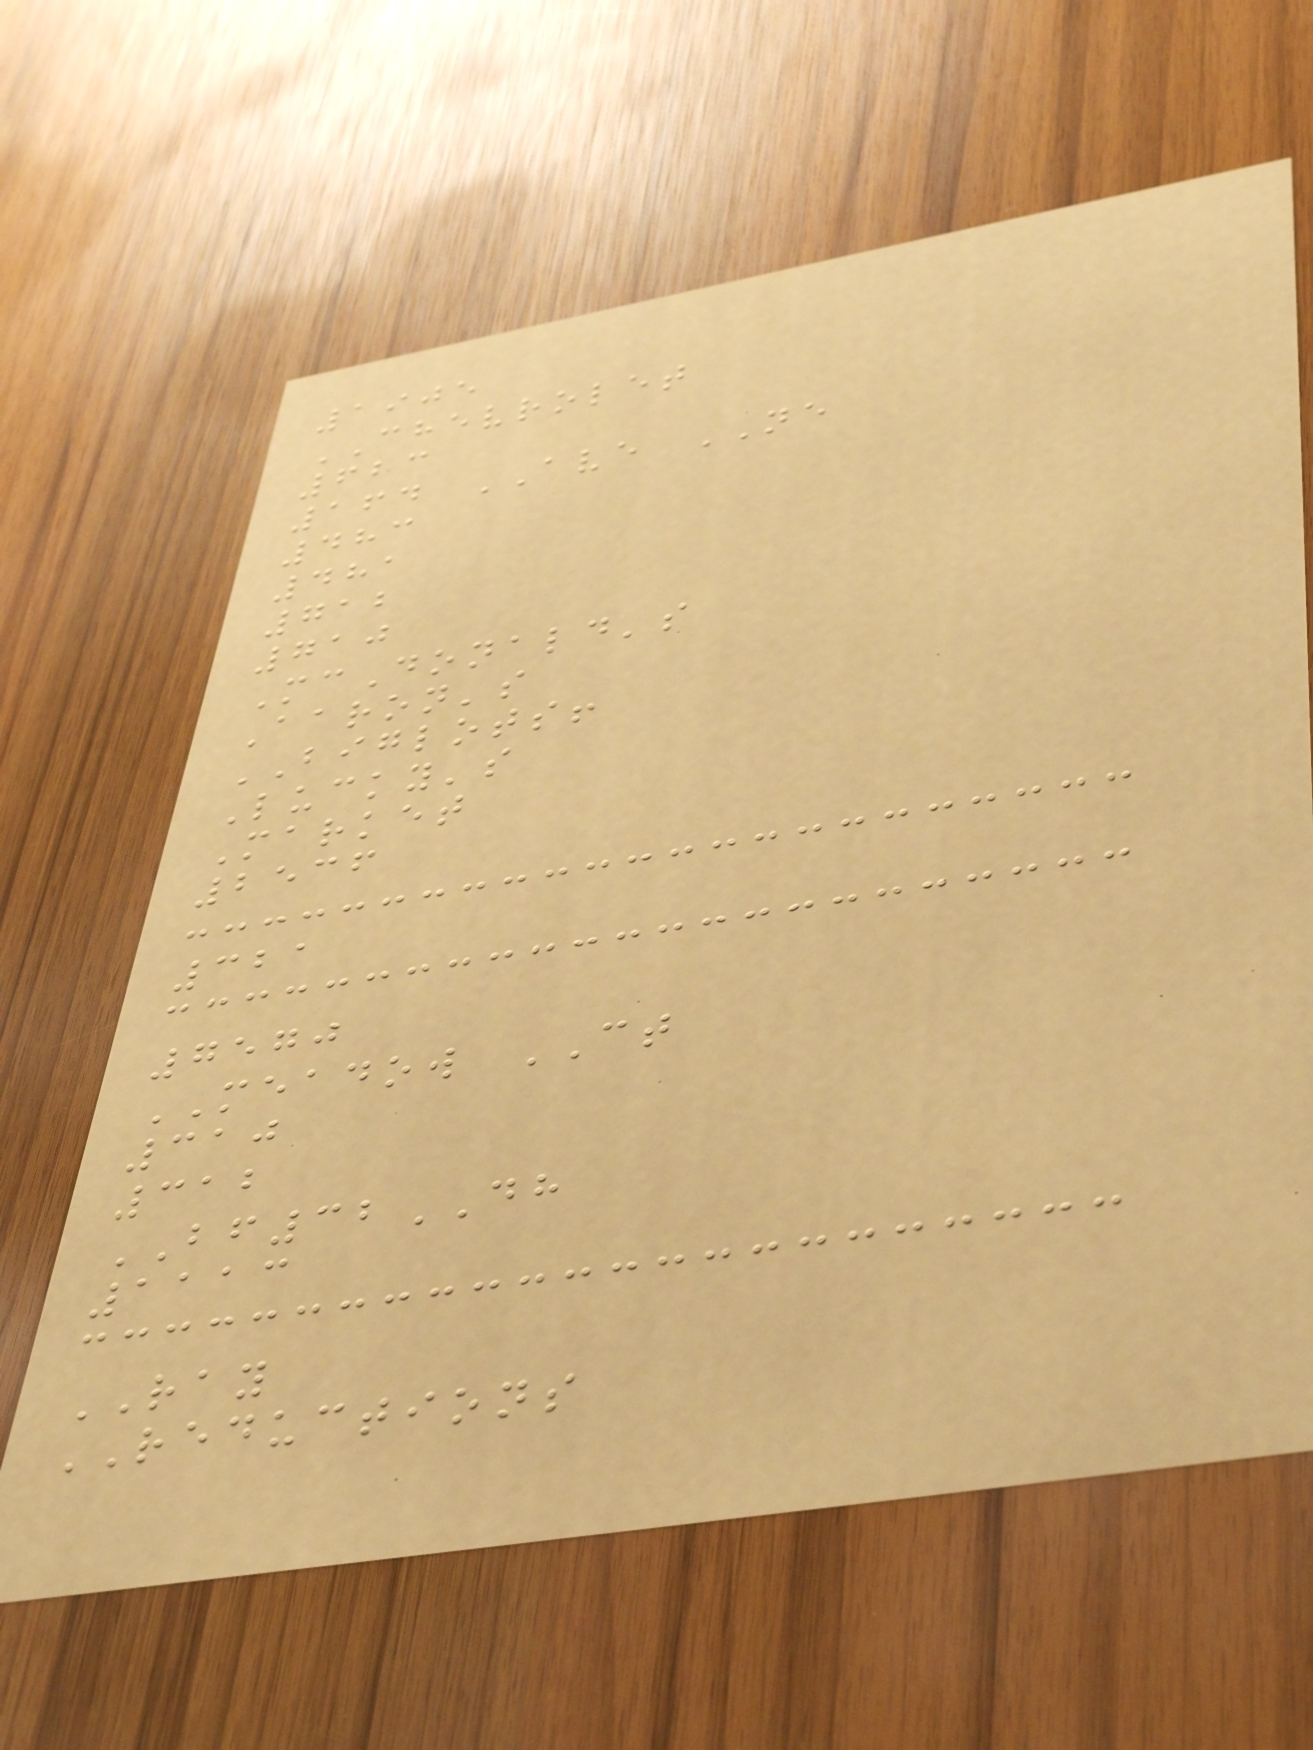1905
CHEVROLET
623
164 AVE NE
483
481
712
710
McDonald's
Aaron's
BIGLOTS!
Lucky's
Market
2536
321
7570
MEADOW CT
310
312
BF32DH
1113
RAY
REDUCTIONS
